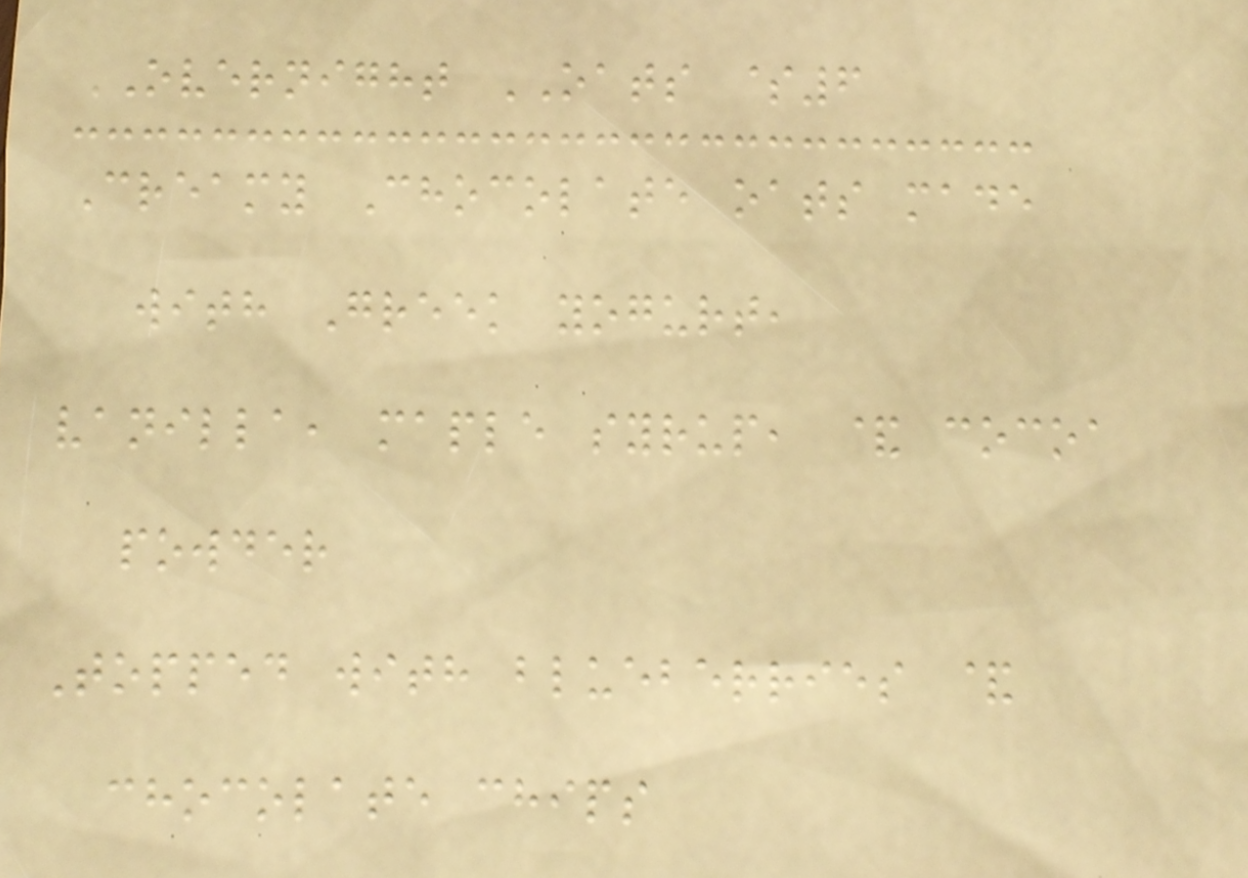OVERNIGHT OATS $6
Creamy Chocolate oats made
with Greek yogurt,
vanilla, maple syrup, & cocoa
powder
Topped with blueberries &
chocolate chips
